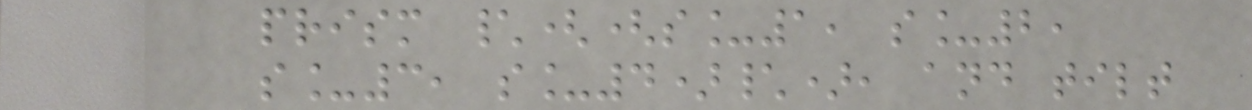prism \((s_1, s_2,
s_3, s_4)\), and tilt
